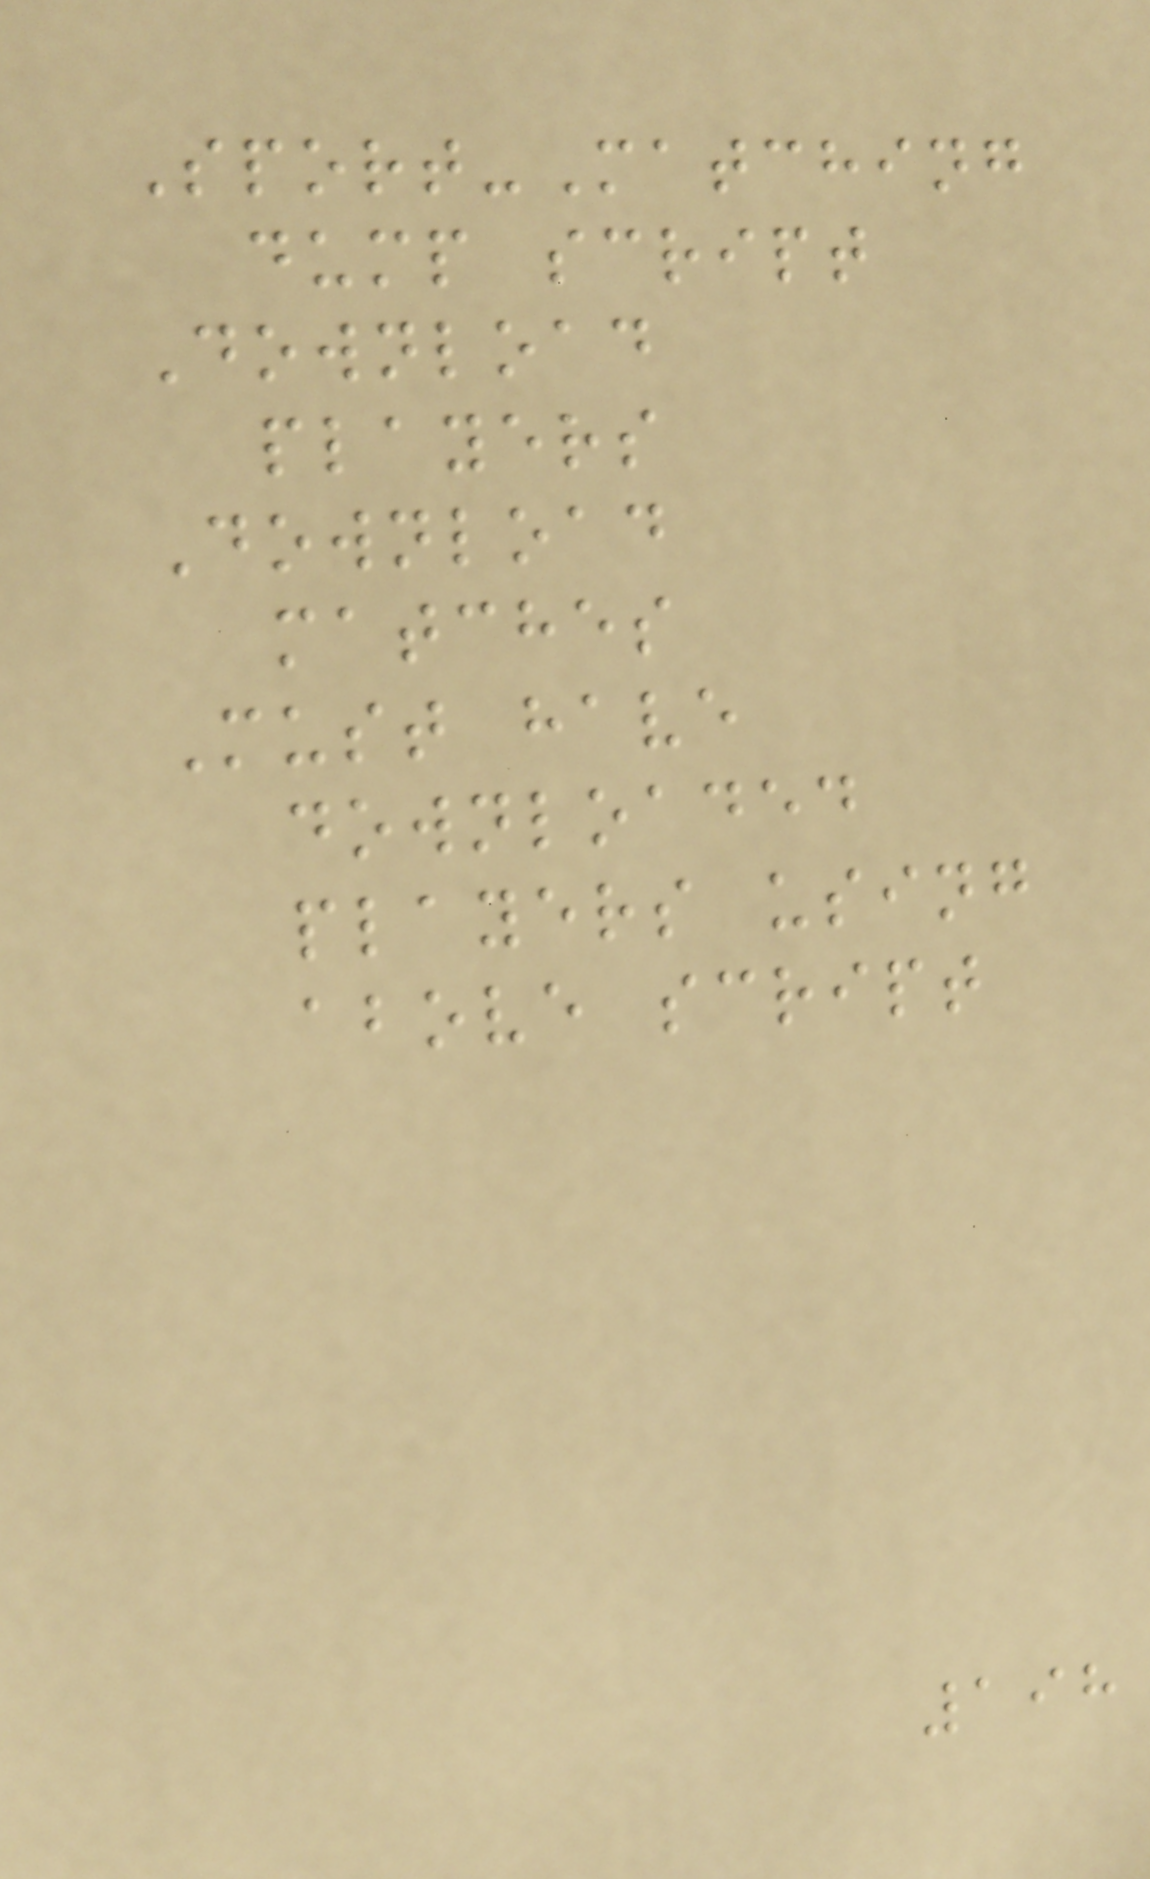Sport-Matching
dump script
Download
players
Download
matches
Must have
downloaded
players using
above script
198
